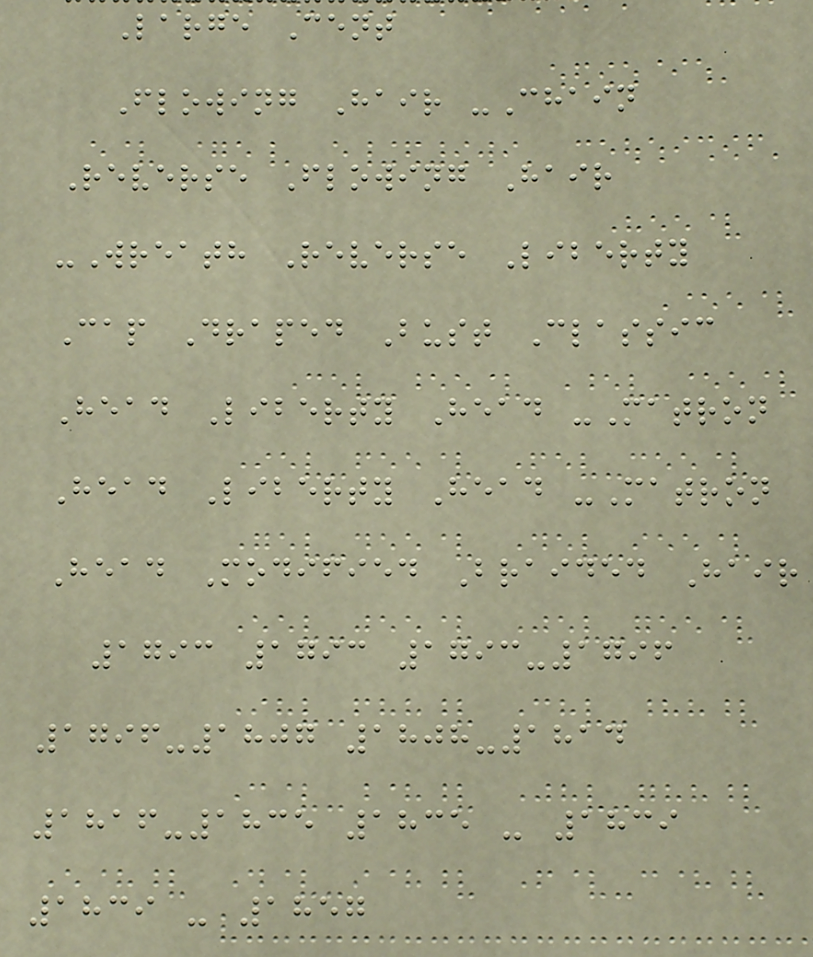Large Cent
Flowing Hair -Chain
Reverse Flowing Hair
-Wreath Reverse Liberty
Cap Draped Bust Classic
Head Liberty Head -Matron
Head Liberty Head -Matron
Head Modified Braided Hair
1793 1793 1793-1796
1796-1807 1808-1814
1816-1835 1835 - 1839
1839 - 1857
